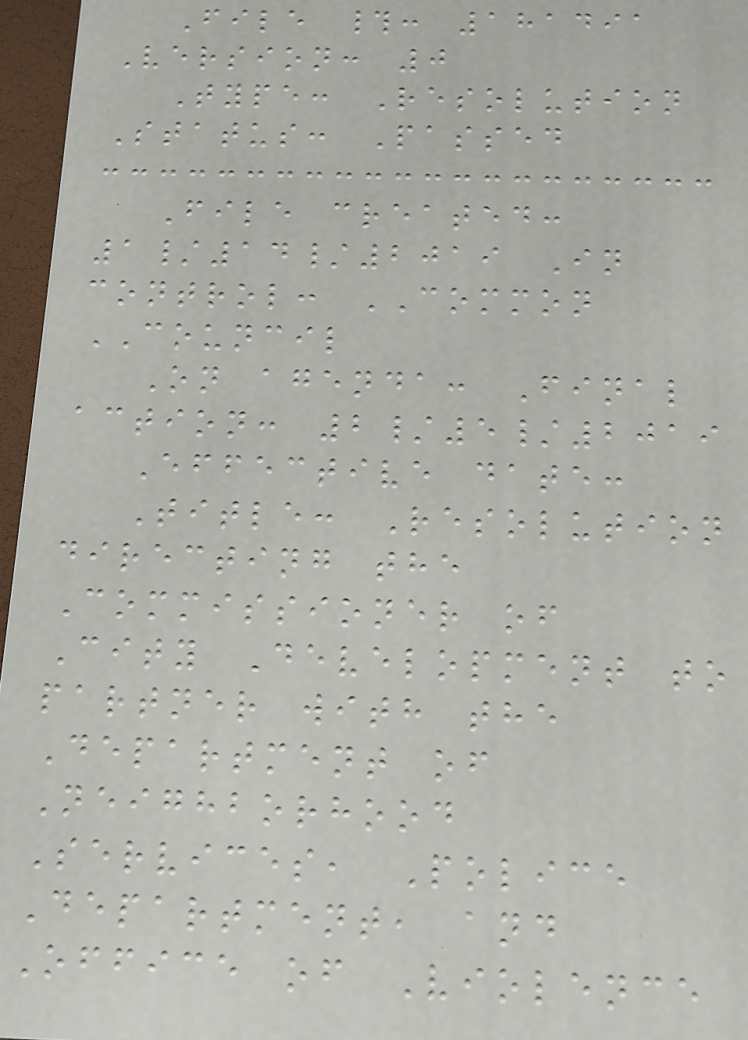File #: 181491
Version: 0
Type: Resolution
Status: Passed
File created:
1/14/2019 In
control: COMMON
COUNCIL
On agenda: Final
action: 2/5/2019
Effective date:
Title: Resolution
directing the
Commissioner of
City Development to
partner with the
Department of
Neighborhood
Services, Police
Department, and
Office of Violence
